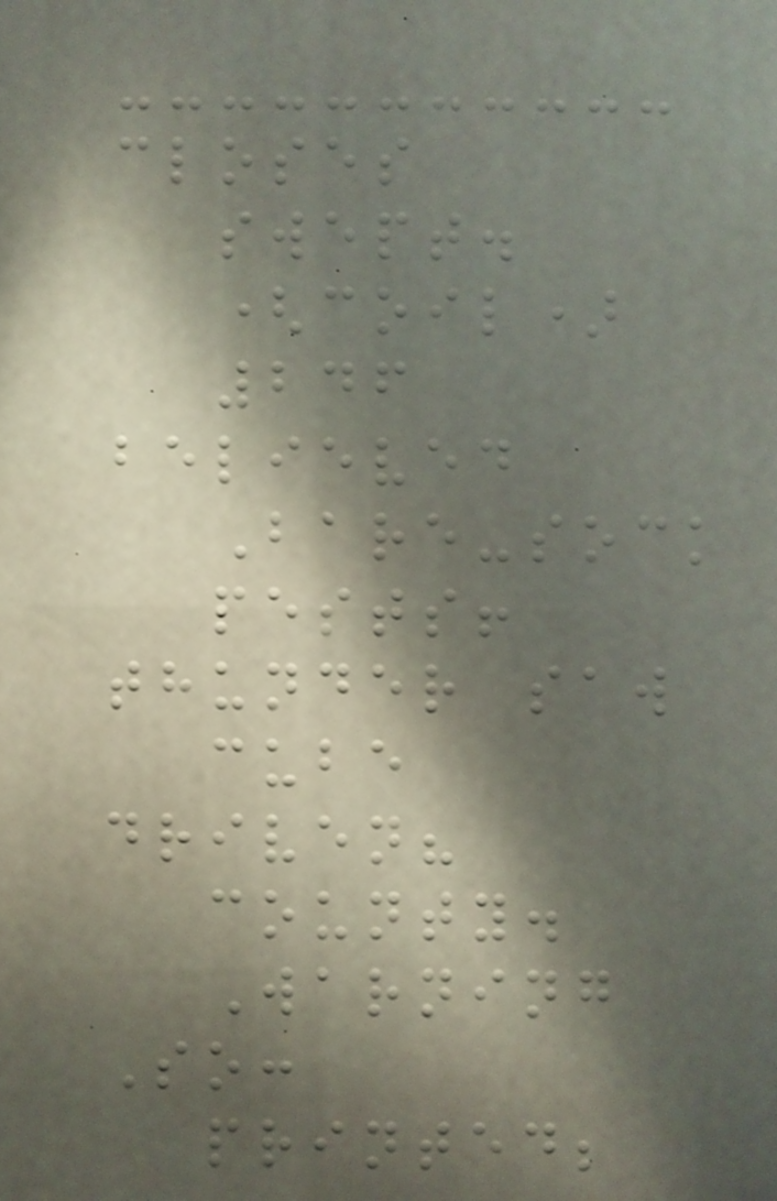closes
swept.
(coil)
246
believed
Bare-sock
pests!
thunder saw
cube
driven?
county.
Warning
So:
printed;
